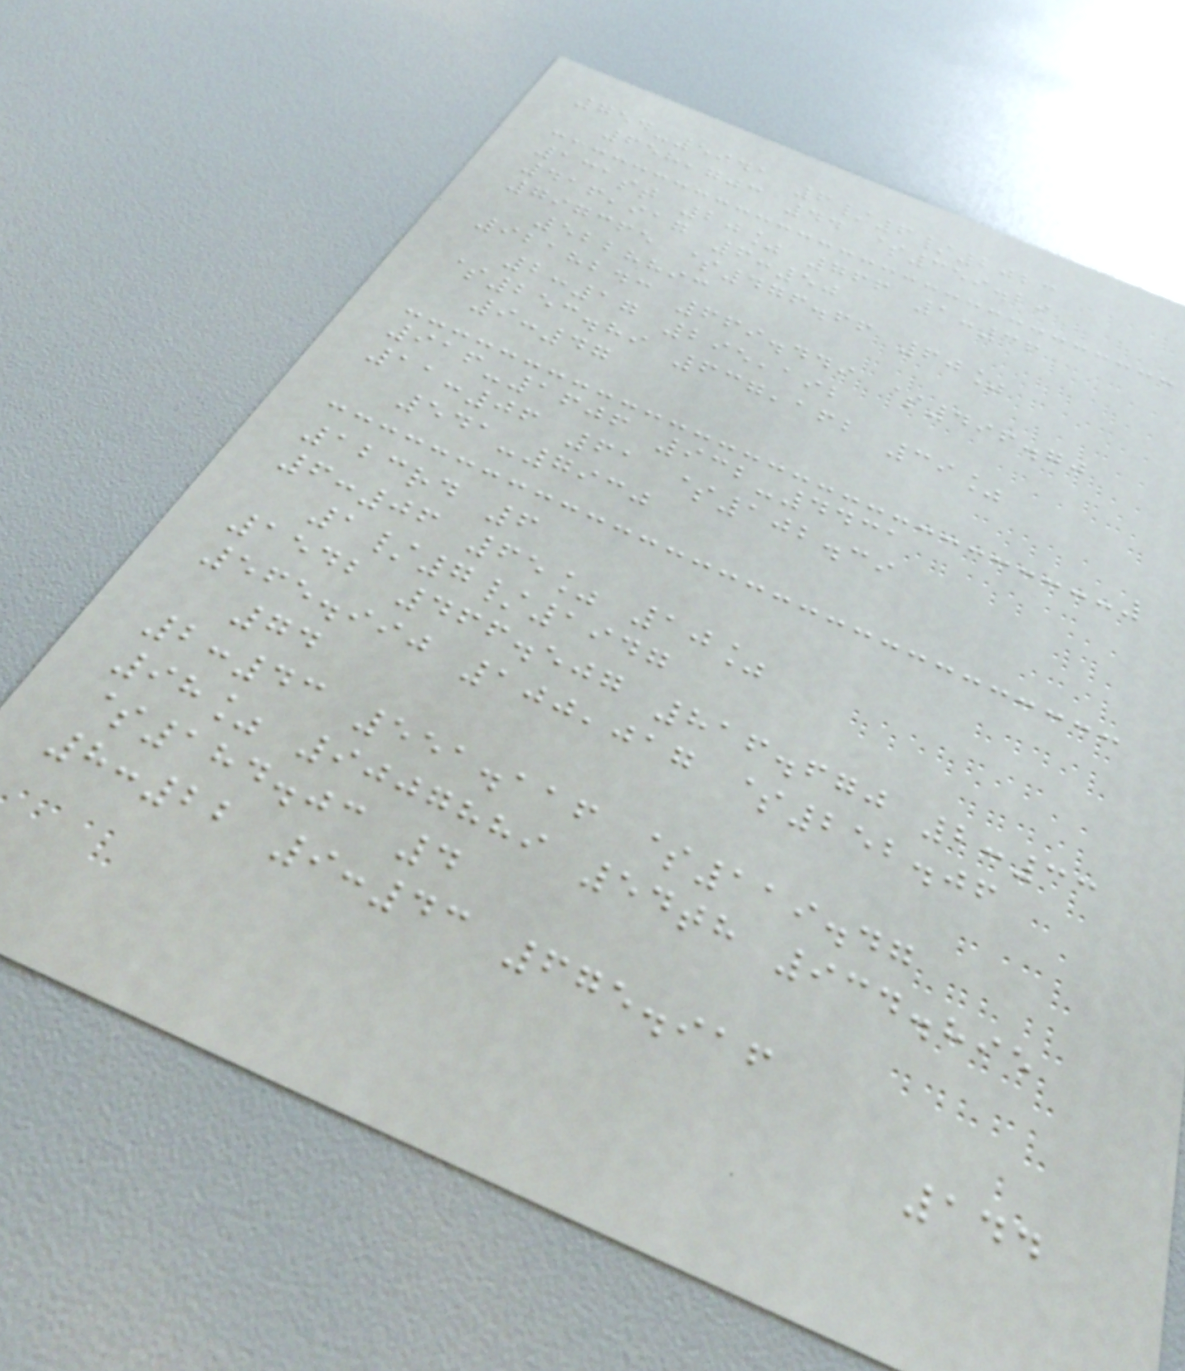754-5041 6/6/2023
658,703 44 $359.29
131st 20% 766 1:36
416,917 6:50
797365 $476.66 60%
5228893
9218243 669.449 $496.70
2:17 295,192
$253.89 637,162 39%
9:47
916-1606 932-4431
11:06 61 $102.39
541-7930
123rd 6
6:06 65% 10%
1/7/1947
1542 466.507 816.670 2:33
565.990 100,017 $252.06
74
2:43 551.116 $119.47
98% 9007889 54th 934.895
$184.03 4
8:22 9:43 675.916
144
